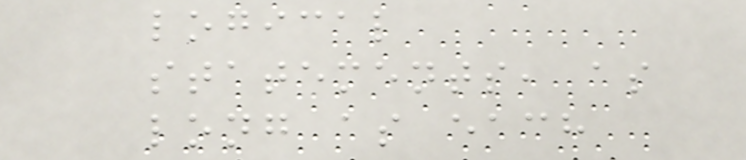logical
statements, as
long as each
